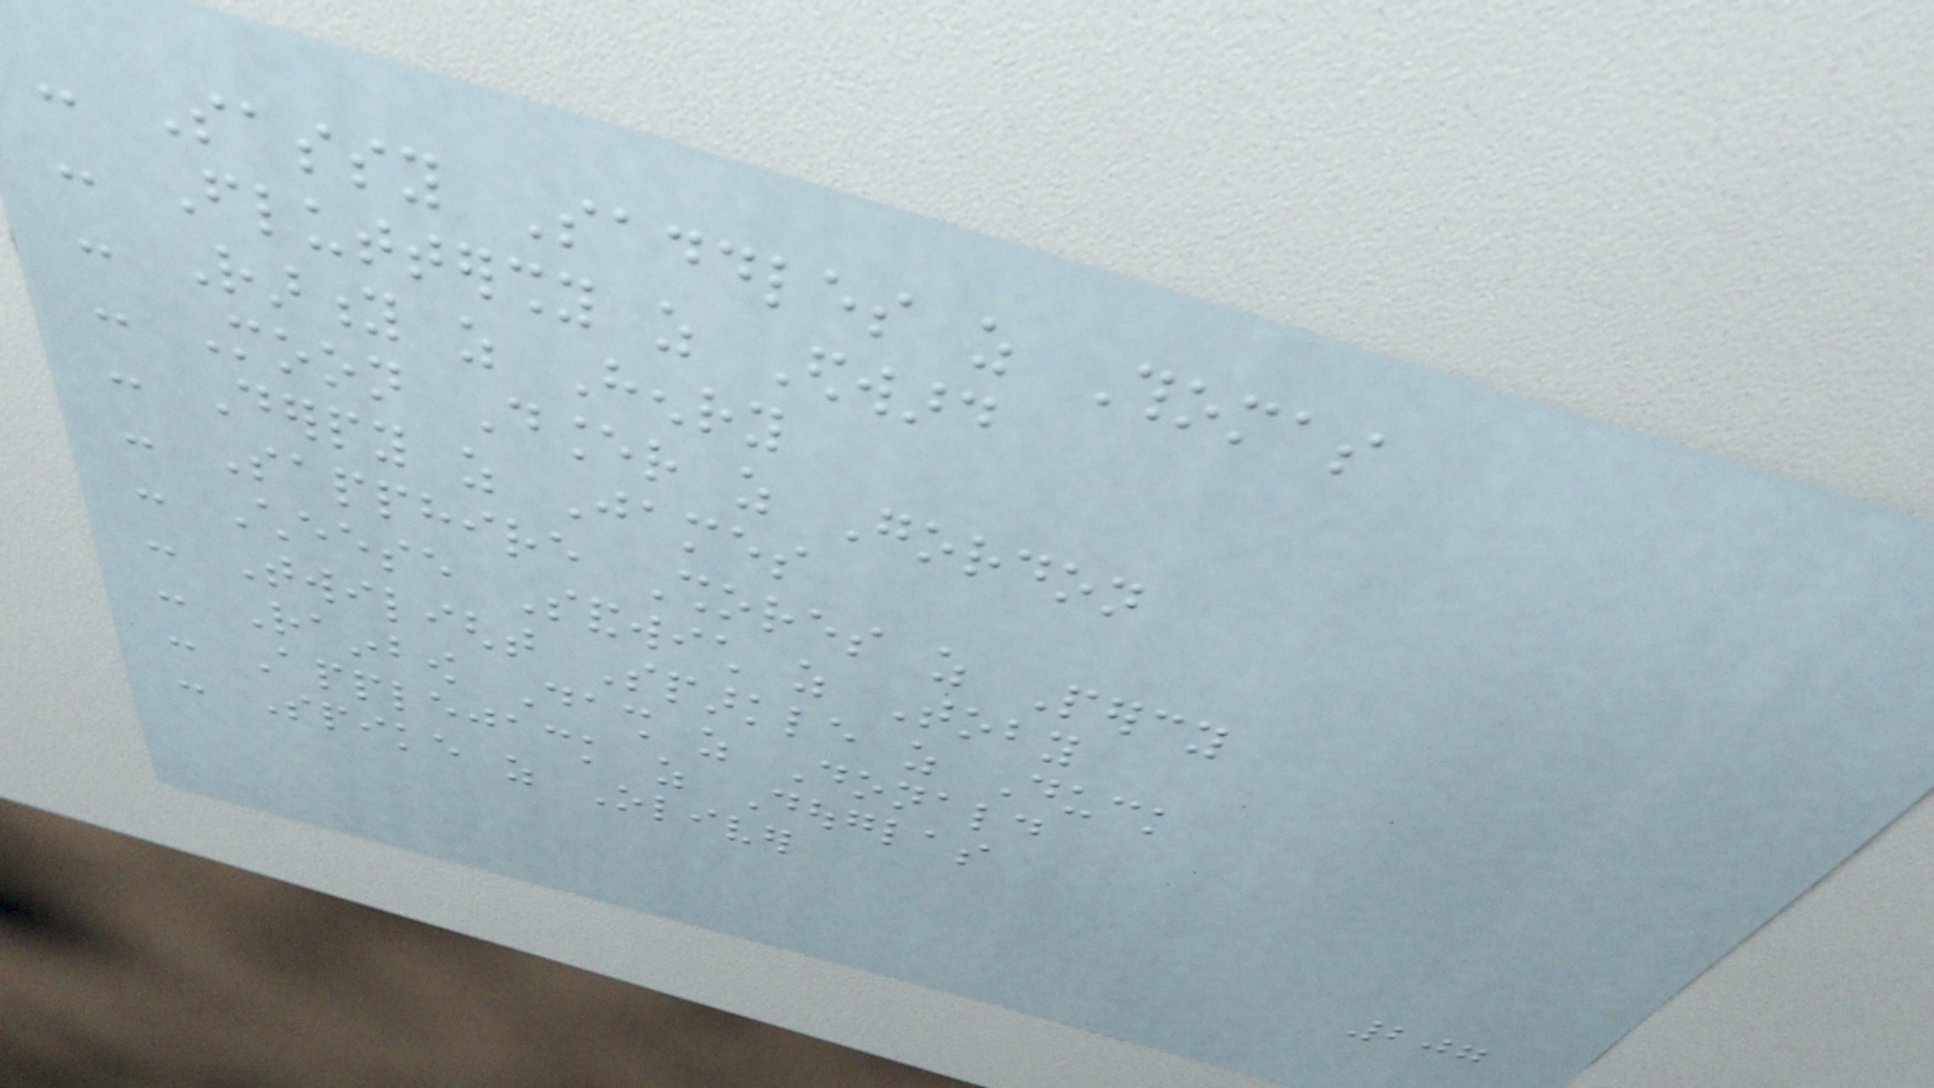- Sassy Saddles as Thomas
- Fluttershy as Edward
- Rarity as Henry
- Moon Dancer as Gordon
- Derpy as James
- Sapphire Shores as Percy
- Cheese Sandwich as Toby
- Twilight Sparkle as Duck
- Rainbow Dash as Donald
- Applejack as Douglas
- Spike as Oliver
207
